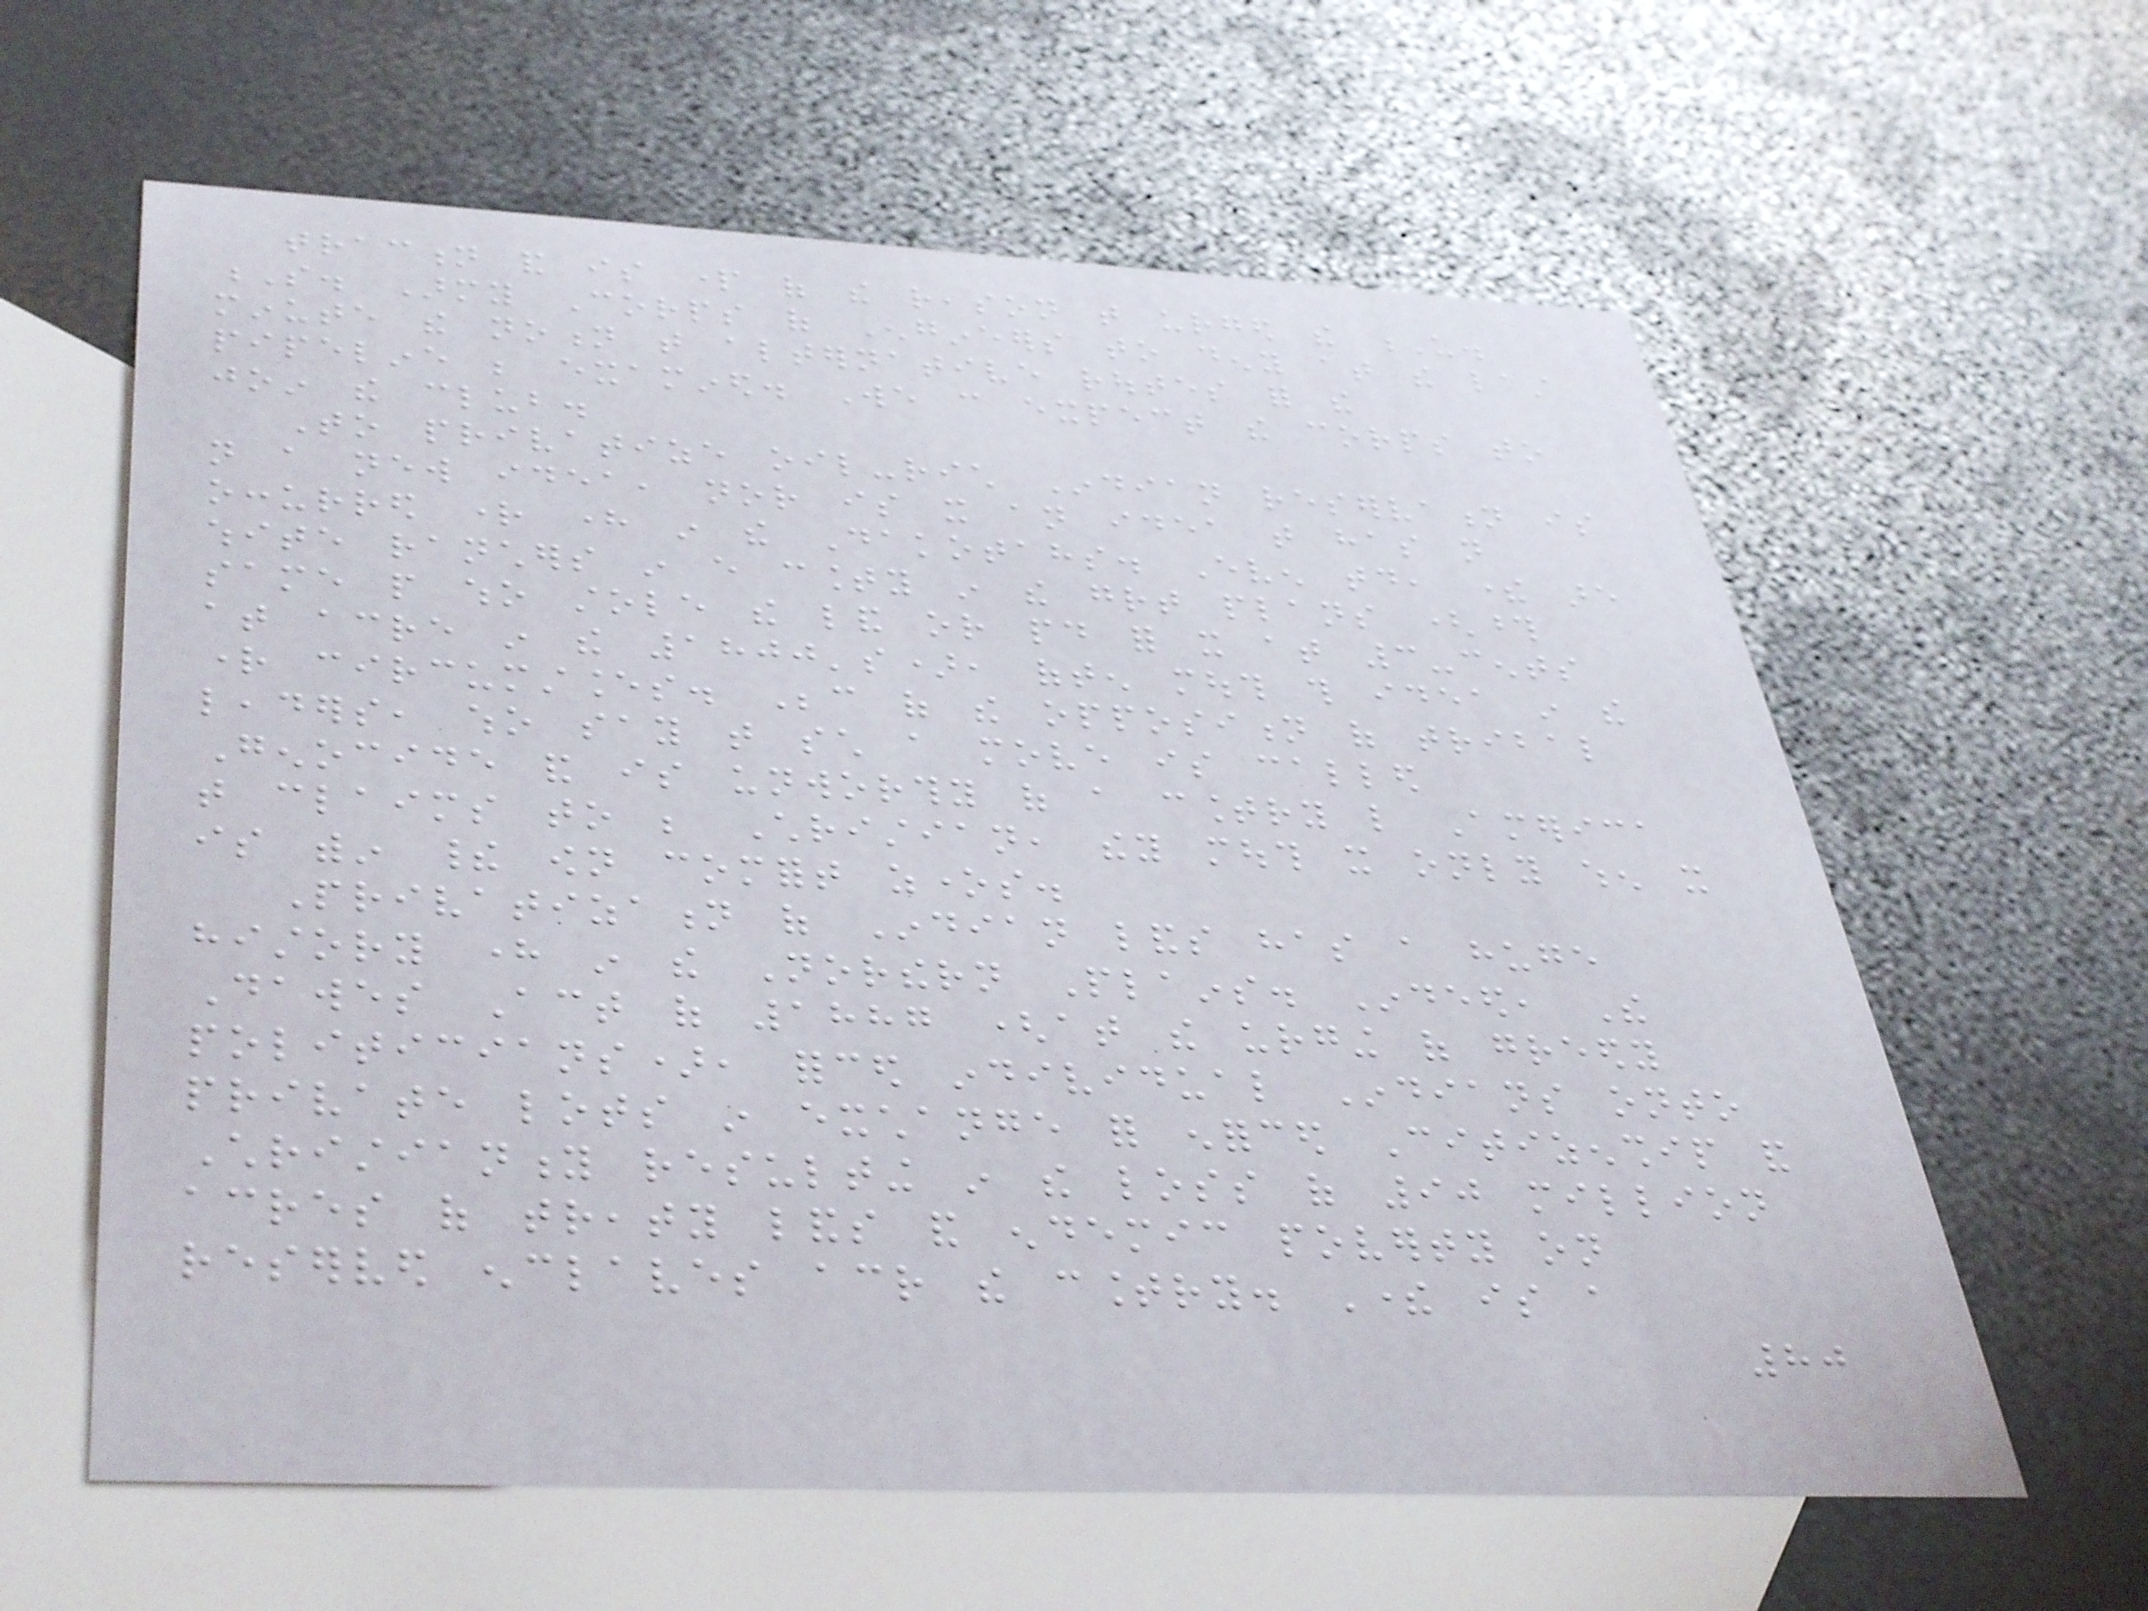traction and is part of the reason that urged the U.
S. Army Corps of Engineers to deny at the last
minute the notion that alternative routes for the
pipeline be examined. We can expect the corps to
join the club.
To privatize oil-rich Indian reservation is
not a new idea, nor is it an idea that has not
occurred right here in the Dakotahs. Even today, there are
white ranchers in every county in the great plans (those
same people who stole the land or paid for it at 3-cents
at acre in the 1800's), often mouth this idea in the
right circumstances. Because of the opposition of tribal
leaders, who say that such a move is called
Genocide and is unworthy of a country like America
that claims to be Christian, they mouth it only when it
is within their own comfort zones.
Privatization of Indian lands has a huge
history here in the Northern Plains. Indeed, The
Dawes Act of 1887 (at the urging of greedy
politicians), forced individual Indians onto
private lots in exchange for enforced Citizenship and
Christianity resulting in the loss of 90 million
acres of treaty lands and endemic poverty on
reserved enclaves across the country. There is a
80
